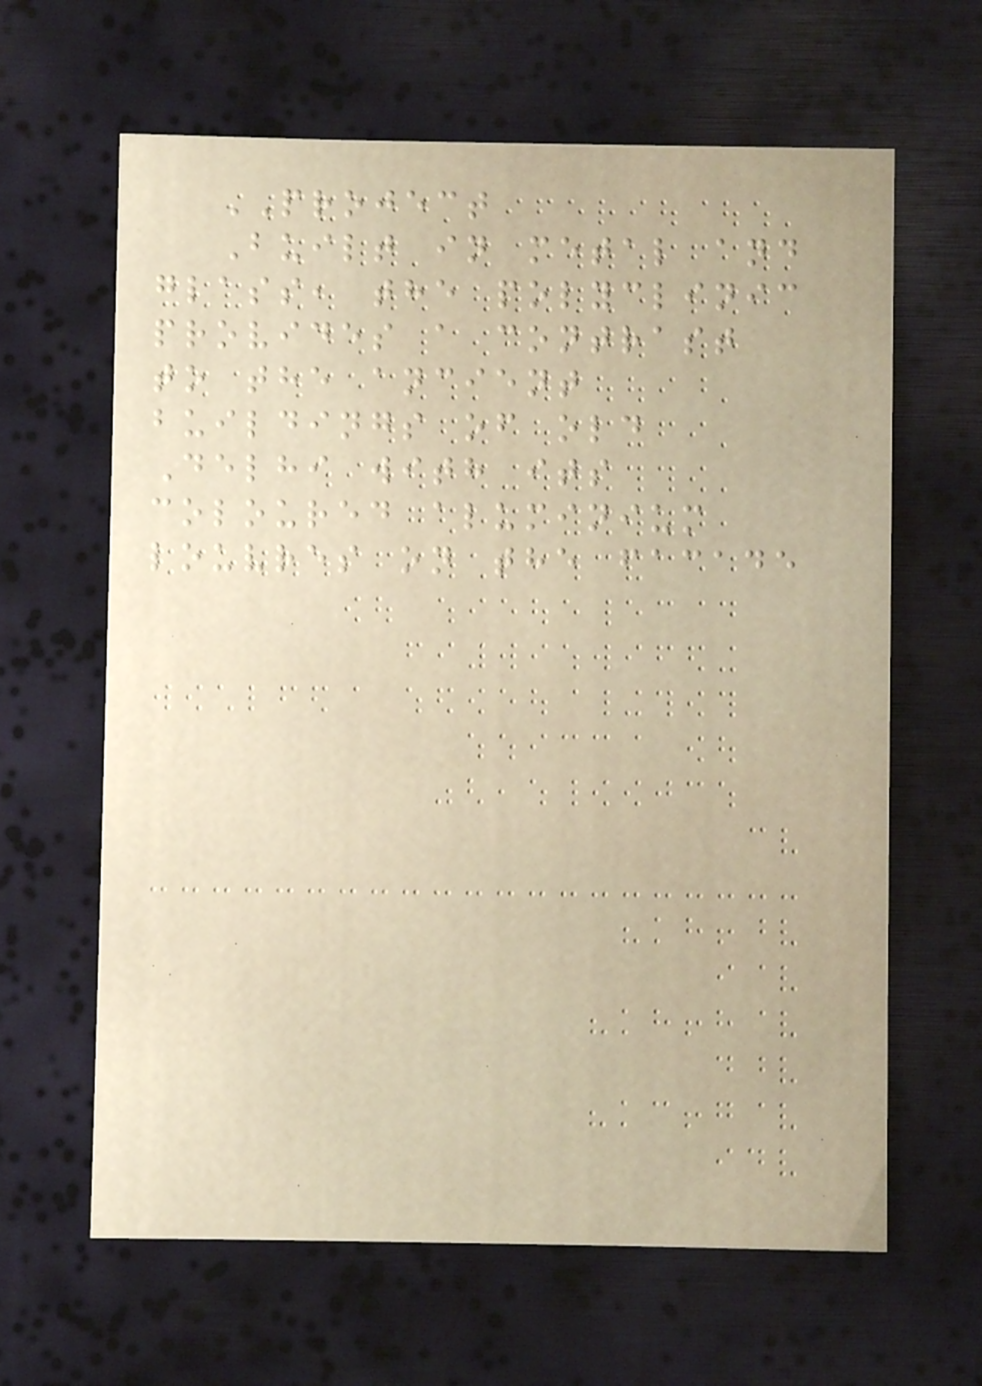PROJECT
Built in metal and
glass, the polyclinic
provides a contrast
to the ancient
buildings of old
Delhi with its
coloured aluminium
louvres on the facade
